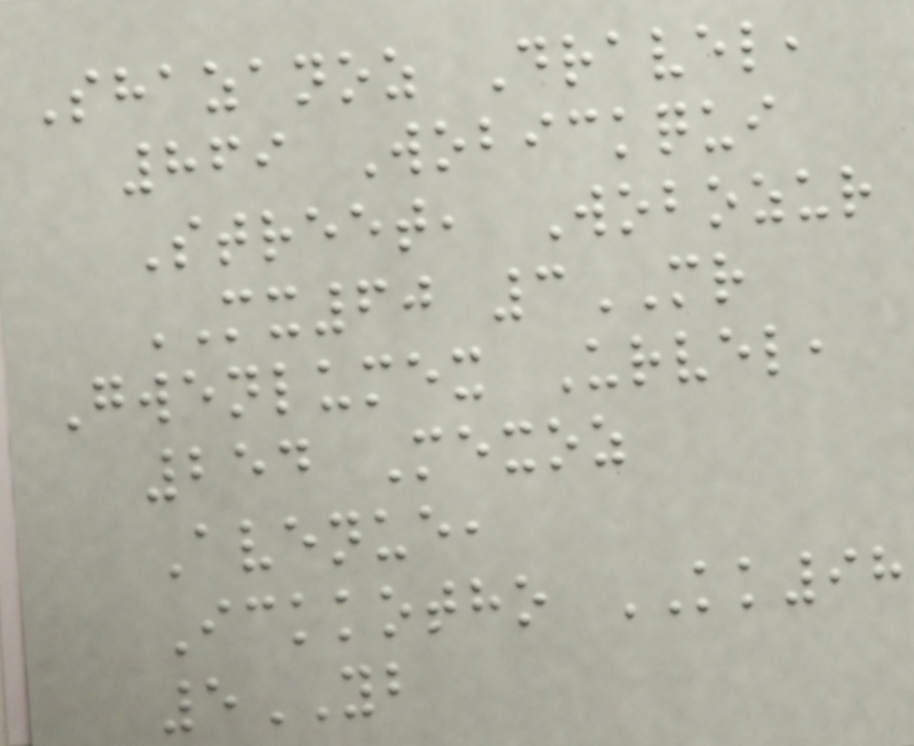Shazanoz Dravel,
869 Wobickqui
Street, Wobozur
MX60 3MR
Gwenlumex Urvel,
254 Mexoz
Avenue,
Ickkotho KK98
5YB
